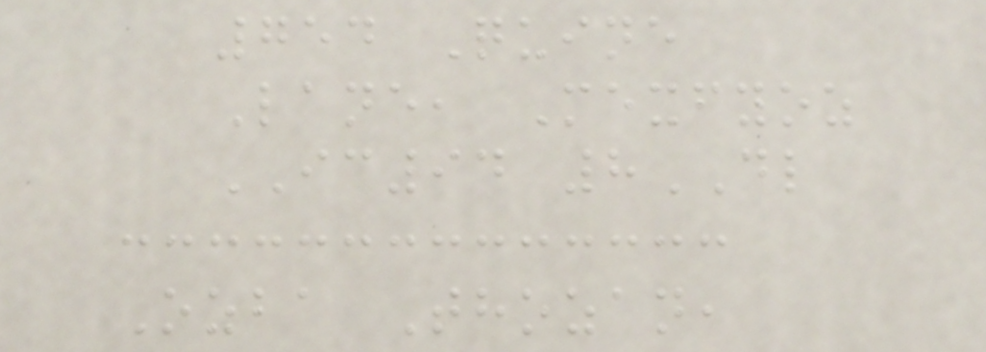754 Quine
Lane, Mexfyoz
IC94 8DL
Ozba Thozan,
